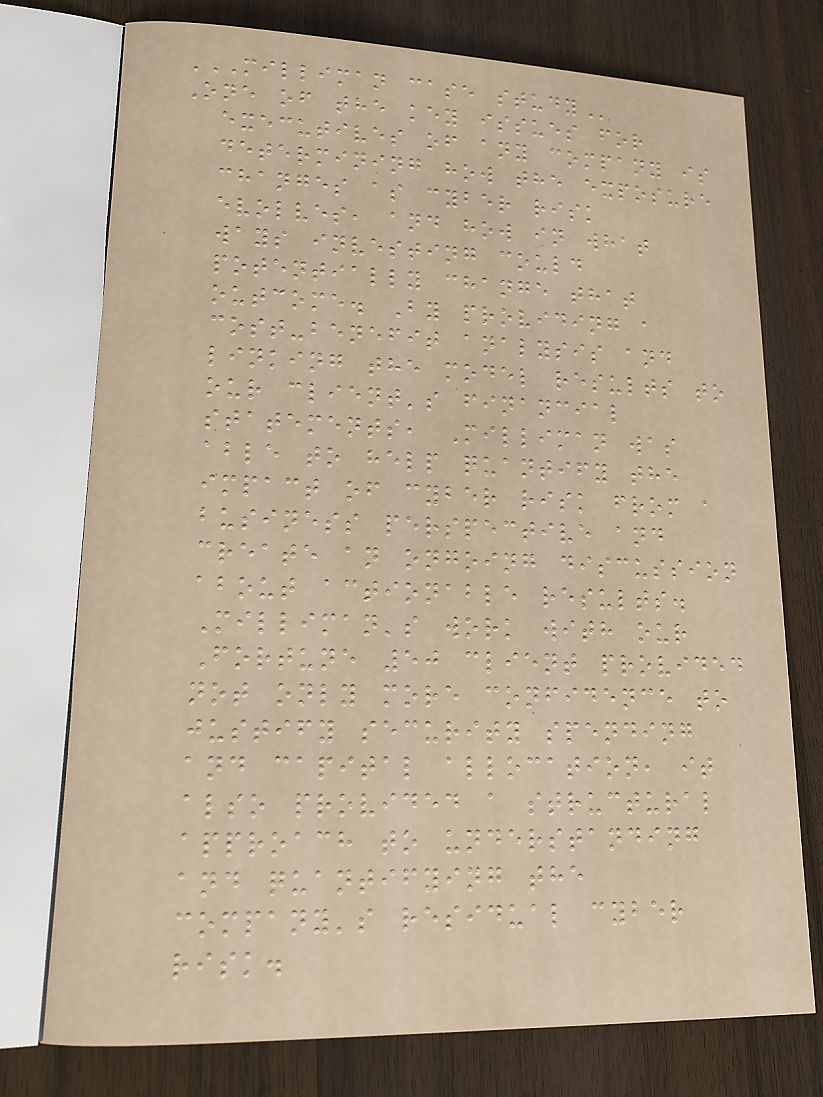MILLIMAN CASE STUDY
One of the key issues for
executives of any company is
determining how the exposure
changes as cyber risk
evolves, and how in what
ways investing could
potentially change that
outcome. By providing a
cost-benefit analysis and
linking the model results to
our client's financial
statements, Milliman was
able to help quantify the
impact of cyber risk from a
business perspective and
create an ongoing discussion
about actionable results.
Milliman's work with our
Fortune 50 client provided
not only more confidence to
justify security spending
and capital allocation, it
also provided a structural
approach to understanding
and quantifying the
company's residual cyber
risk.
